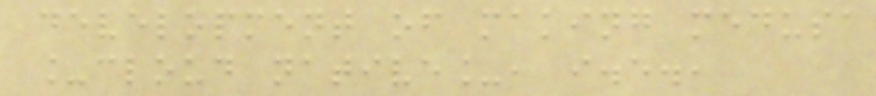development of making medusa
_cloud native_, i.e.,
